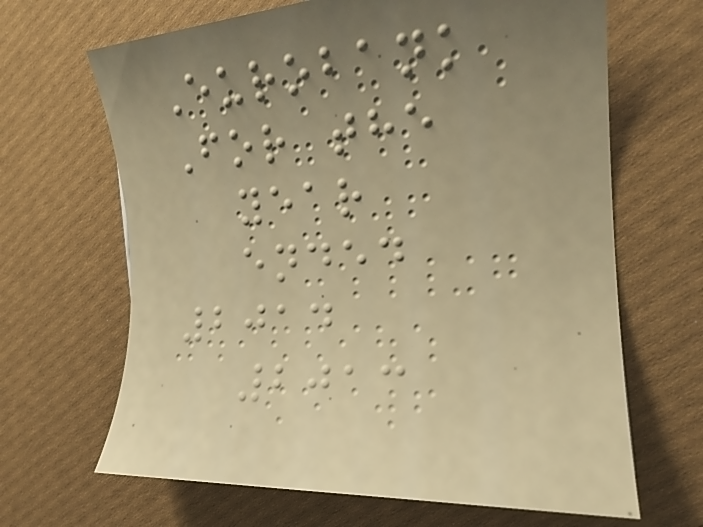Eurobank
For the
year
ended
2014
2013
